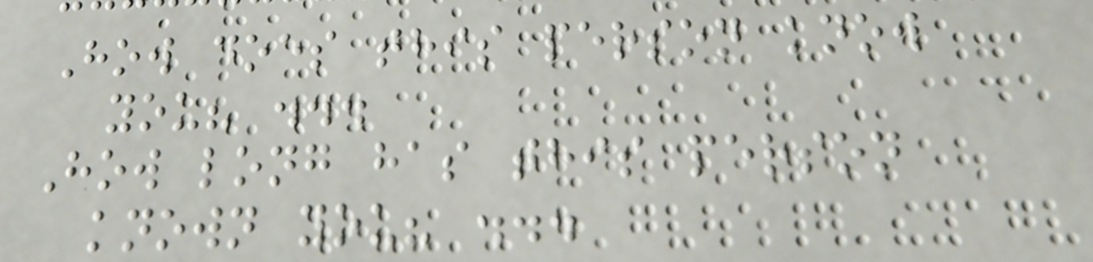How does this person know
you? ...
How long has this person
known you? ...
